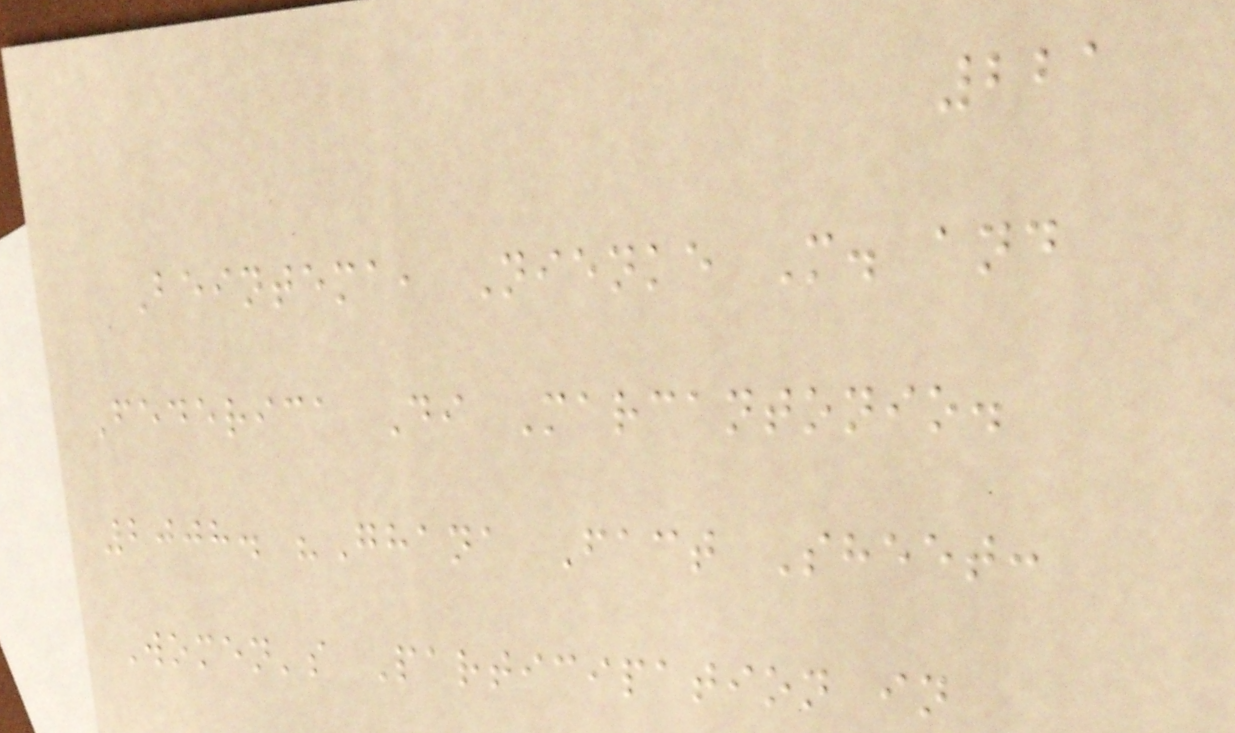221
Beintema, Nienke M. and
Federica Di Marcantonio.
2008. "Ghana Fact Sheet:
Women's Participation in
